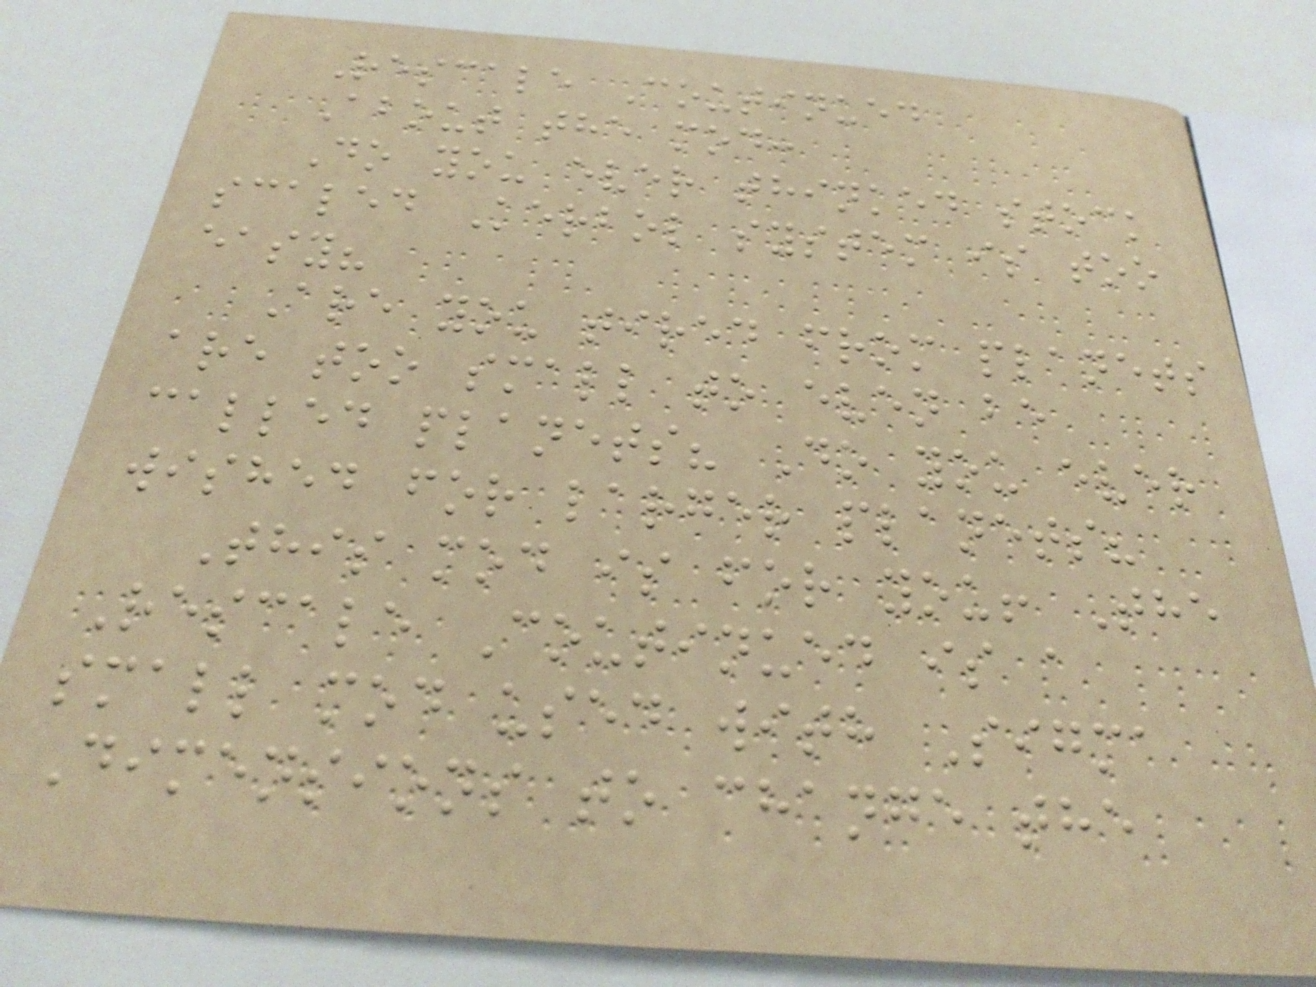Rescale Coutinued
About the mod:
Do you ever thinked stock
scaled Kerbol system is too
easy?
Are you tired from planets
are too small to even be
called planets? Do you ever
wished for larger planets?
This mod is for you! The
Rescale Coutinued is a
small mod used with Sigma
Dimensions to change the
